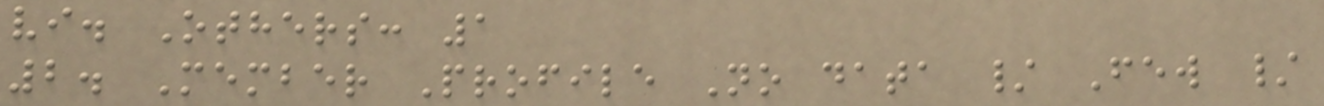vi. Others: 1
2. Member Profile No data / Few /
